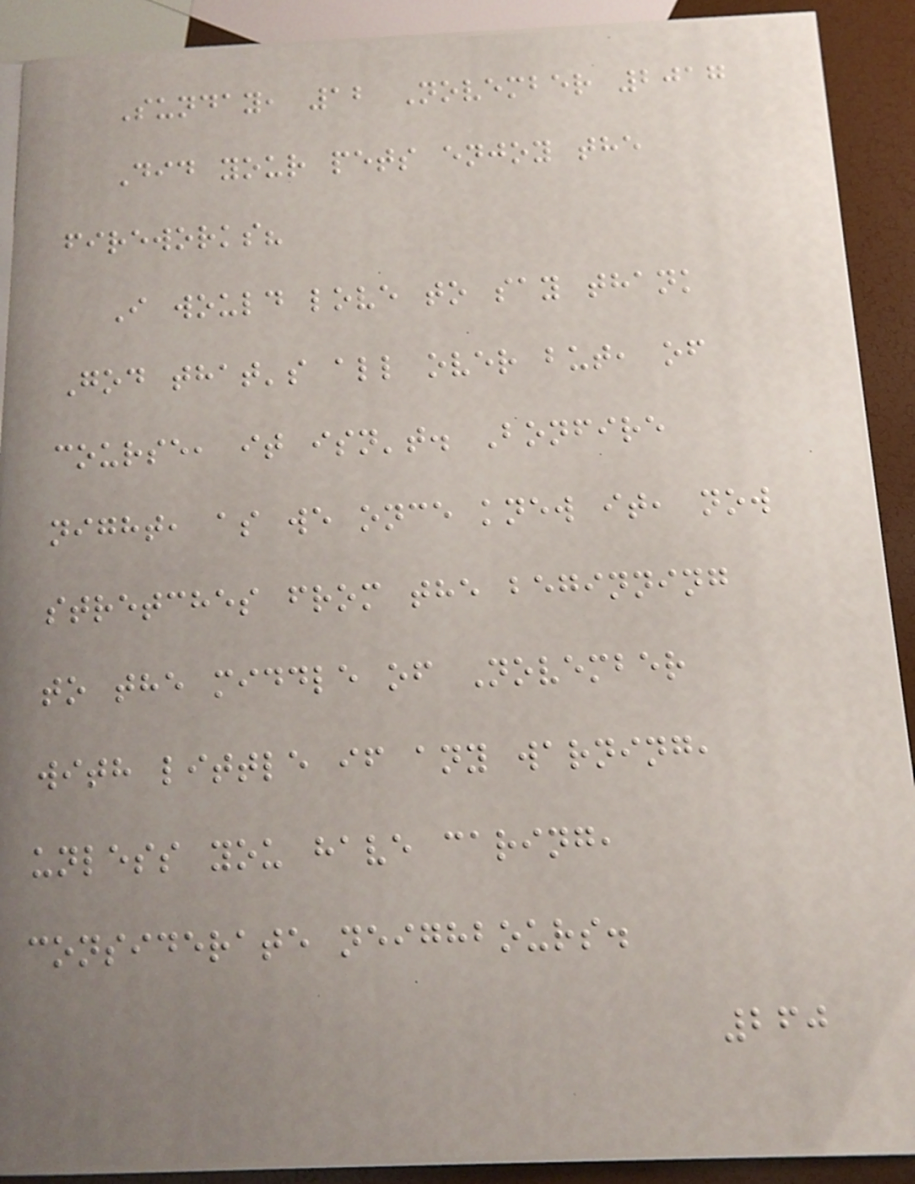Sunday, 12 November 2017
Did your pets enjoy the
fireworks?
I would love to say thank
God that's all over but, of
course, it isn't. Bonfire
night, as we once knew it, now
stretches from the beginning
to the middle of November
with little if any warning,
unless you have caring,
considerate neighbours.
260
